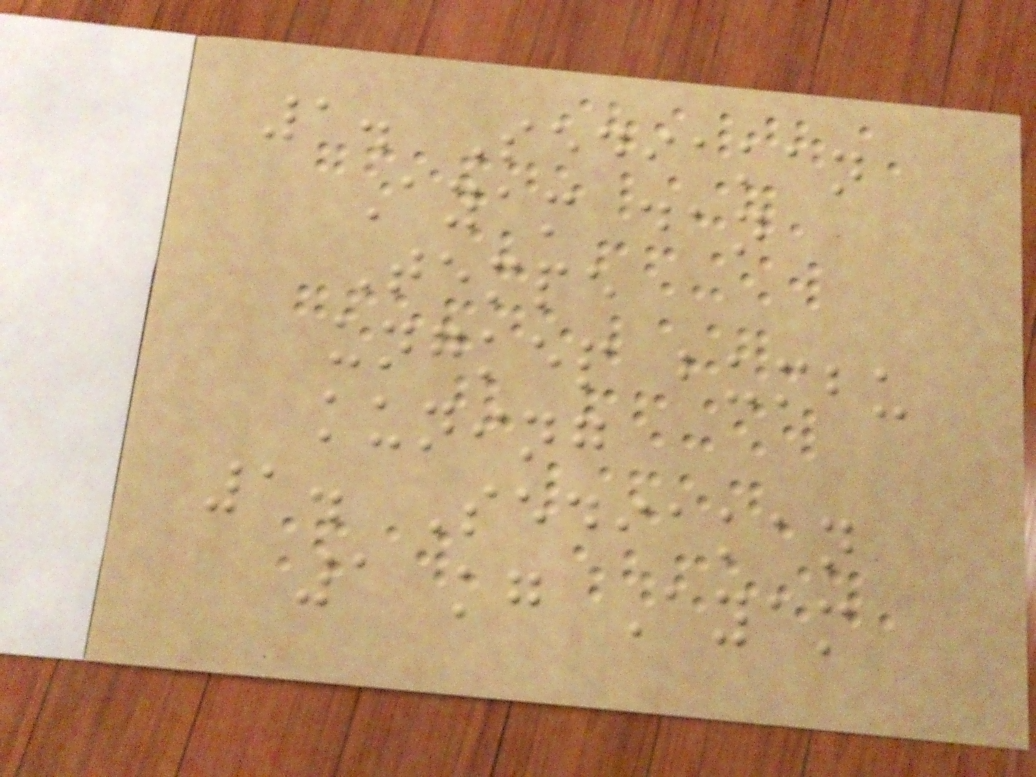1. Sediakan
Ayam dan
Tempe
ungkep bumbu
kuning
1. Sediakan
1 kg Ayam
